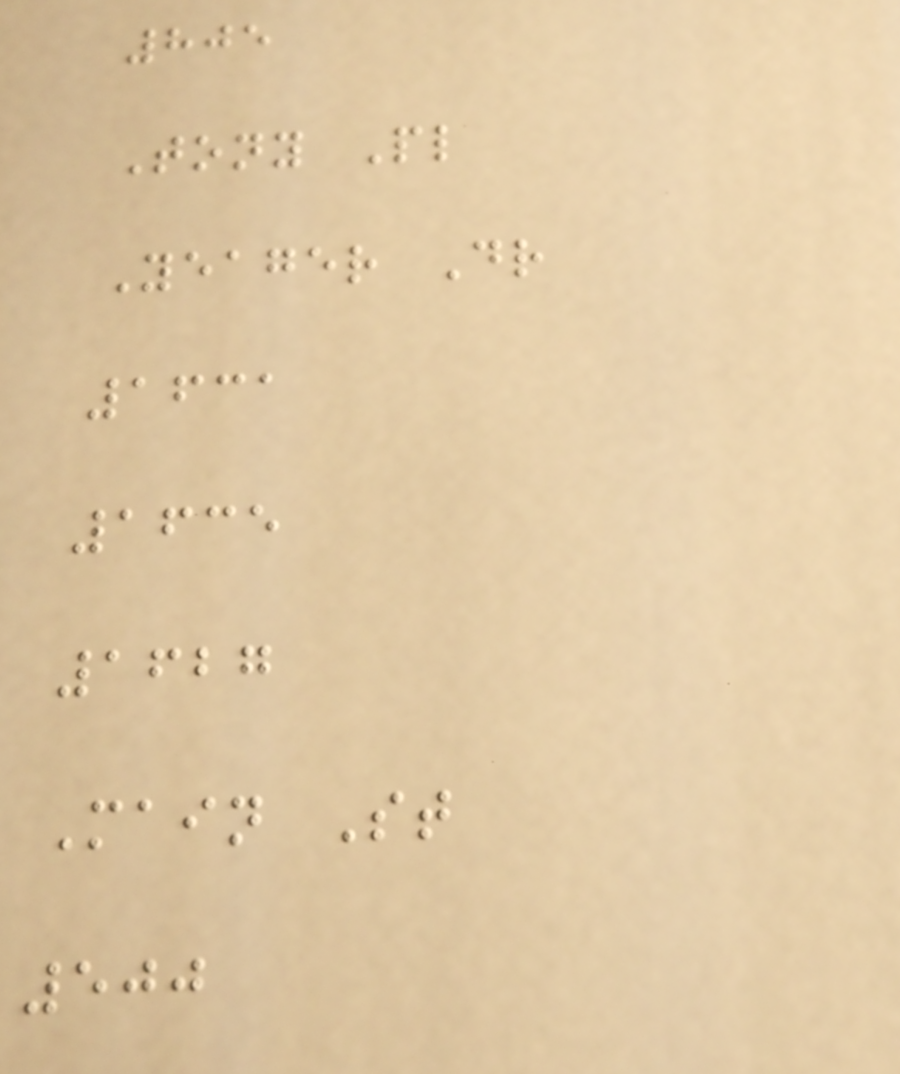805
Tony Pl
Yeager Dr
1631
1635
1627
Main St
500
